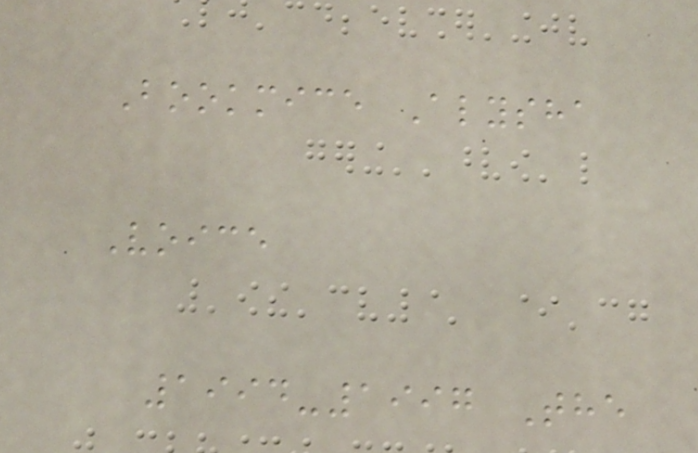Bookmice Alysha
Voice
1994-1997 The
